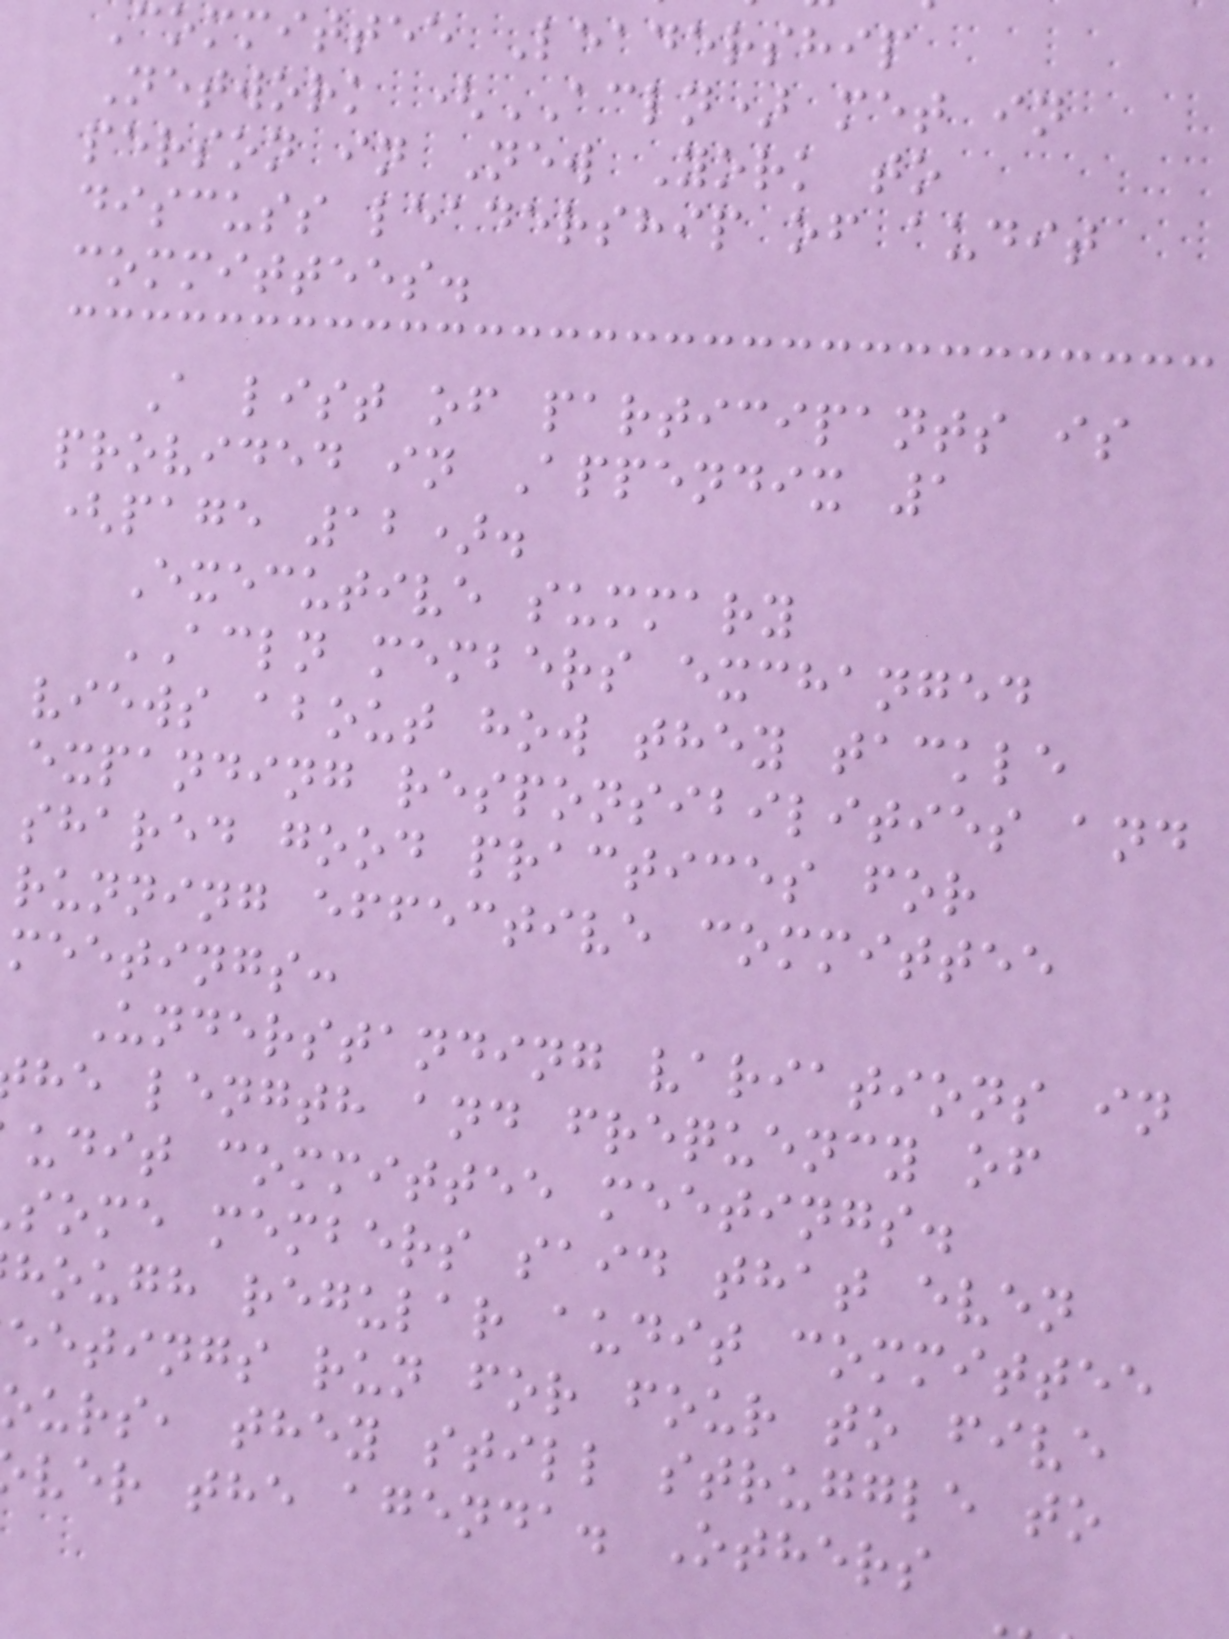Committee Leadership
Network (ACLN) met in
person in New York to
discuss leadership of audit
committees.
A list of participants is
provided in Appendix 1
(page 12).
Executive summary
ACLN members exchanged
views about how they tackle
expanding responsibilities and
shared good practices for
running effective committee
meetings:
Understanding variations in
he length and frequency of
udit committee meetings.
some members said that even
hough regular audit committee
eetings run for four to five
ours, they still struggle to
ver the agenda. Others
